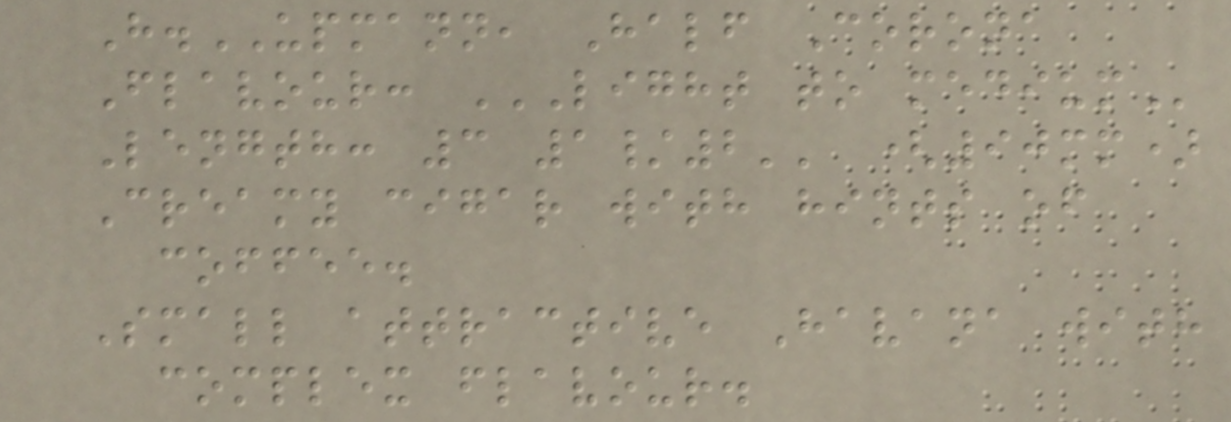H.UPMANN, Half Corona
Flavour: LIGHT TO MEDIUM
Length: 3 1/2'' (90mm)
Creamy cigar with hints of
coffee.
Small attractive Havana with
complex flavour.
